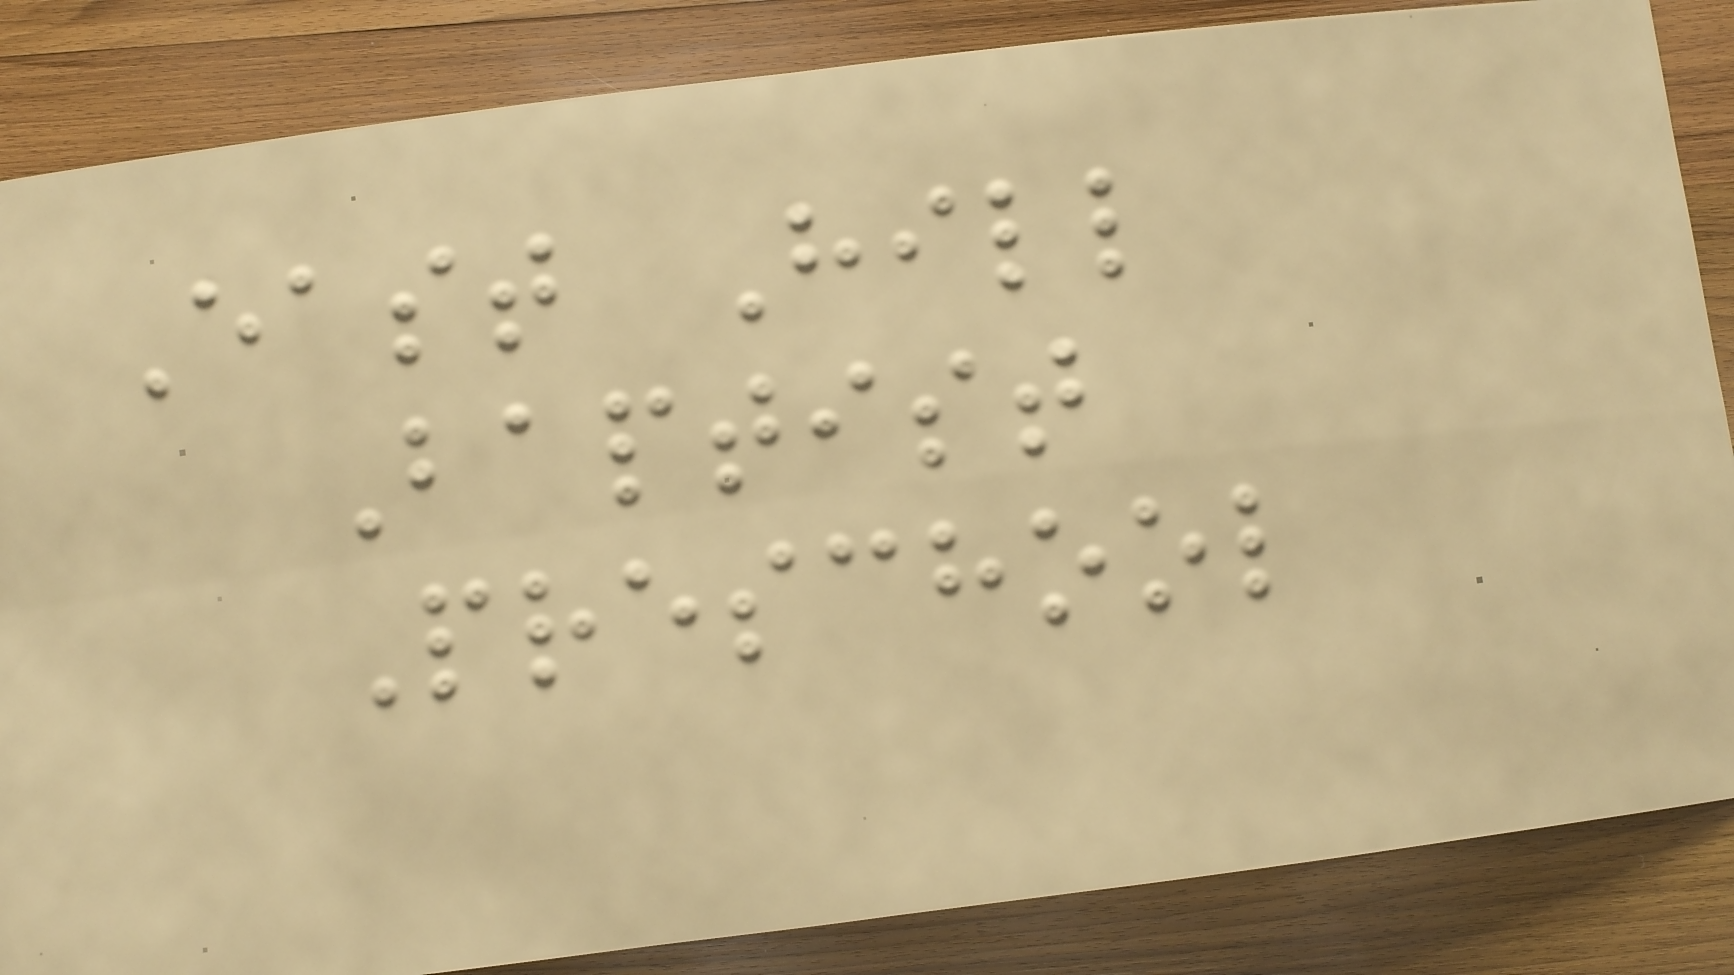East Hill
Baptist
Preschool
